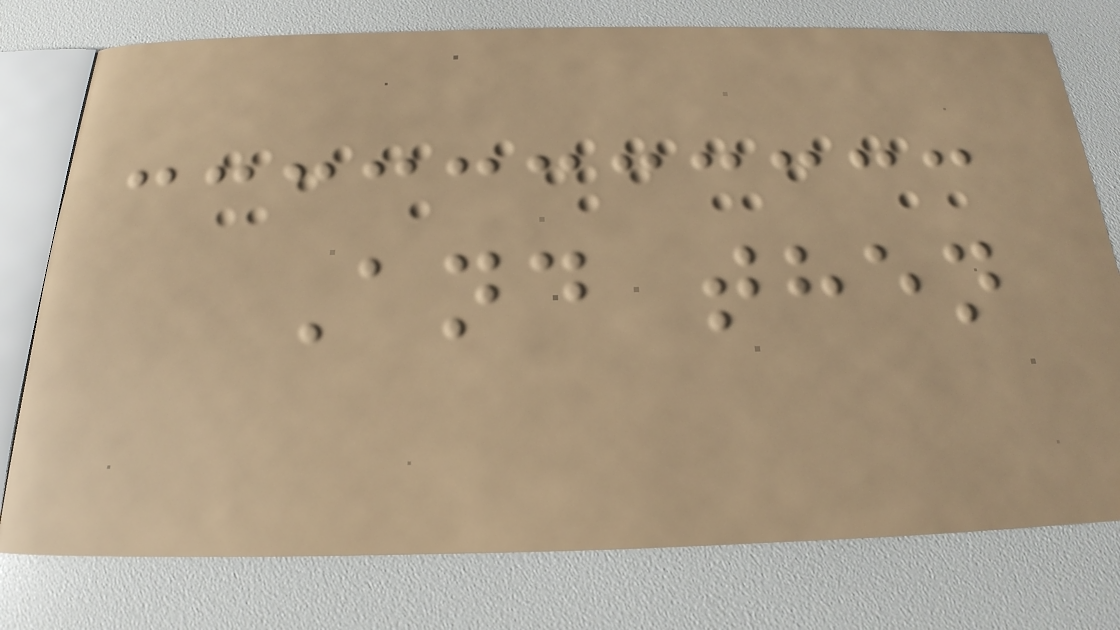And then
